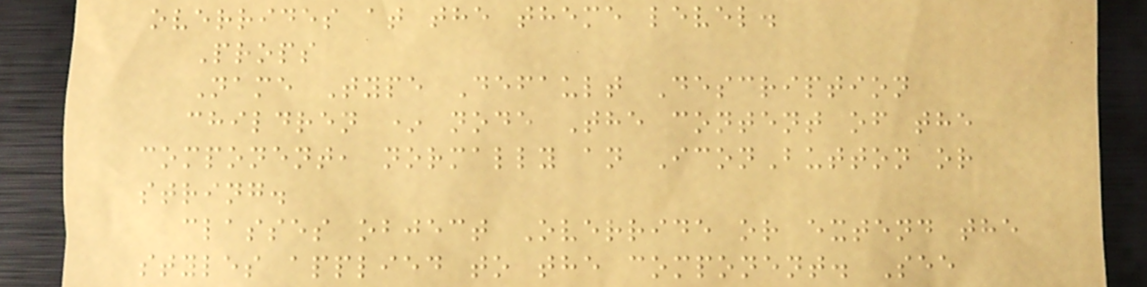overrides at the theme level.
Props
Name Type Default Description
children * node The content of the
component, normally an IconButton or
string.
classes object Override or extend the
styles applied to the component. See
